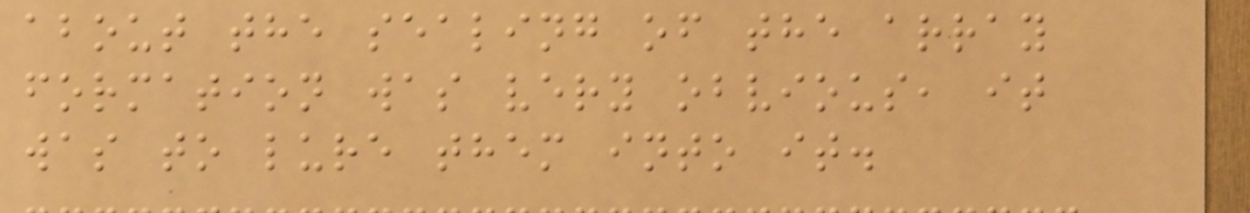about the sealing of the array
formation was very obvious, it
was to lure them into it.
